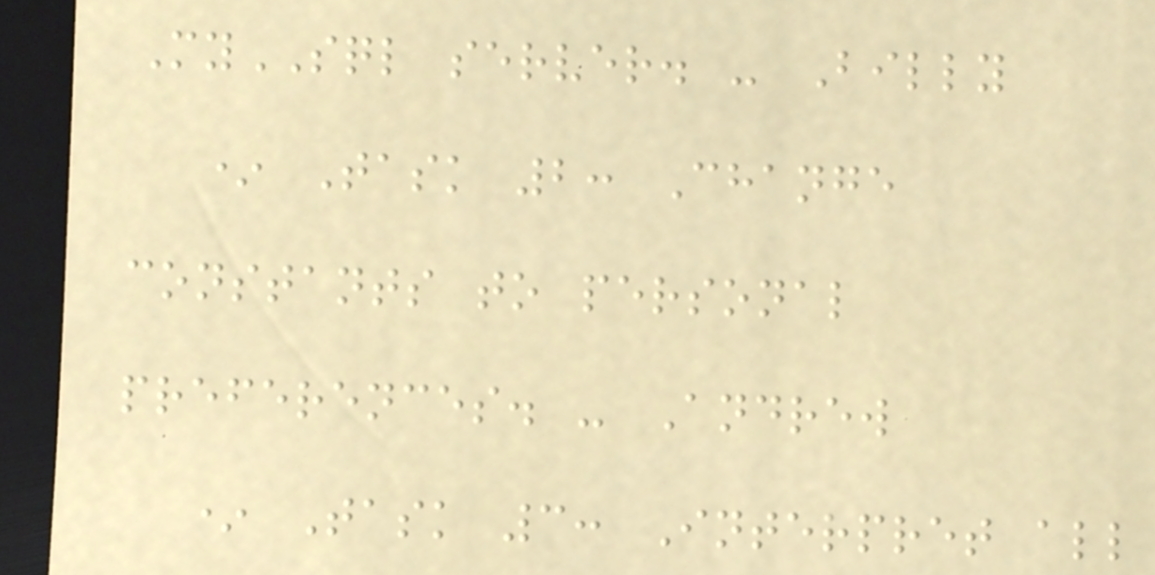MySQL server. - Billy
* Task 2: Change
constants to personal
preferences. - Andrew
* Task 3: Interpret all
